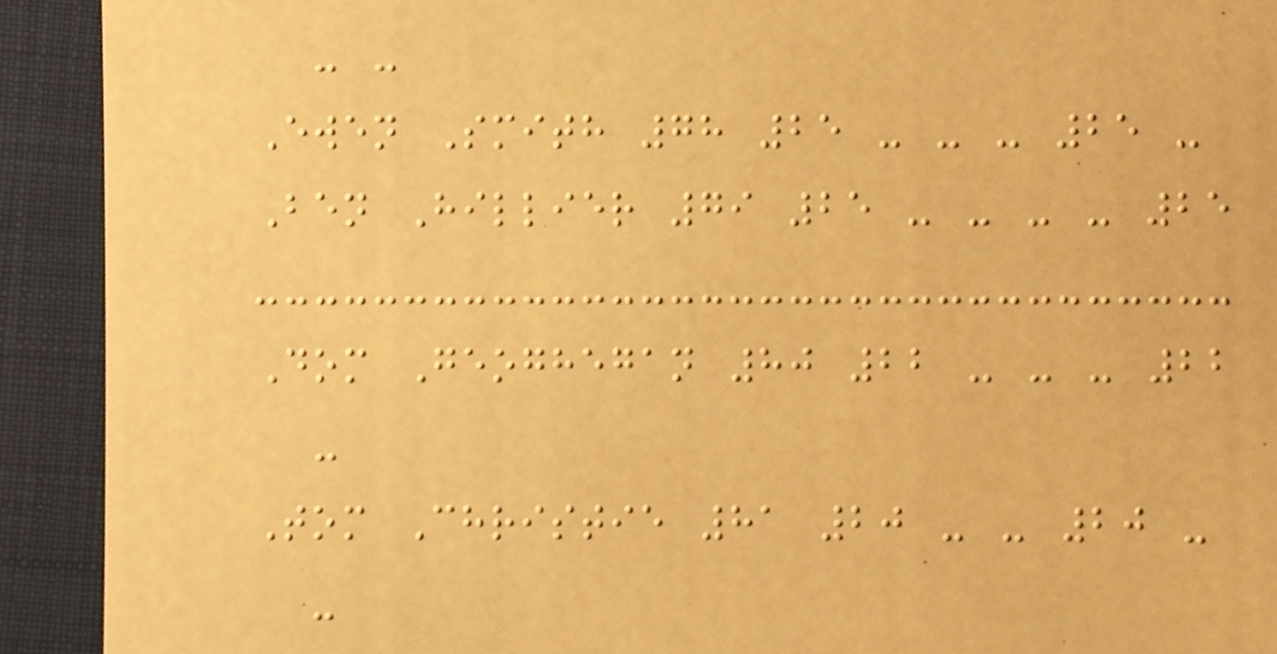- -
Ewen Smith 78 25 - - - 25 -
Ben Hillier 79 25 - - - - 25
Dom Geoghegan 80 22 - - - 22
-
Tom Christie 81 20 - - 20 -
-
